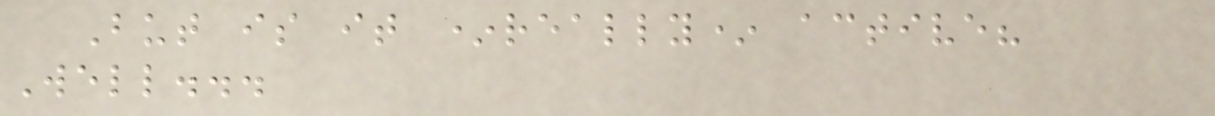But is it *really* active?
Well...
